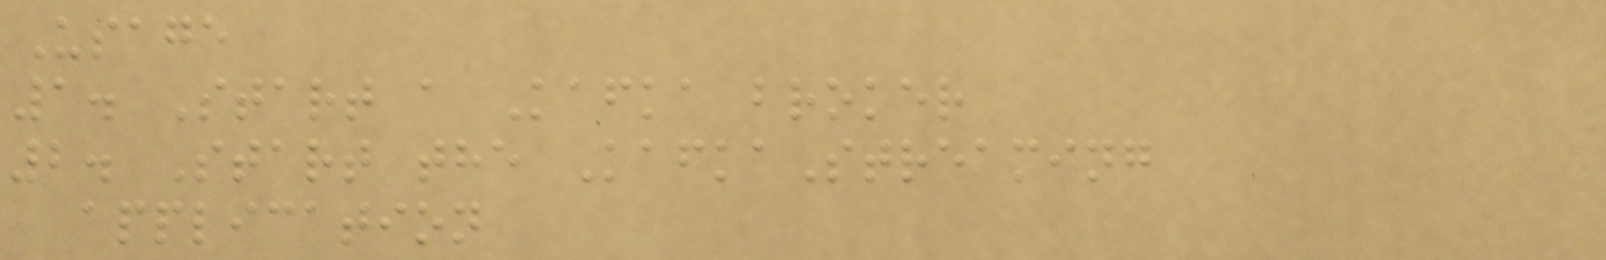Usage
1. Start a Kafka broker
2. Start the KafkaStreaming
application
